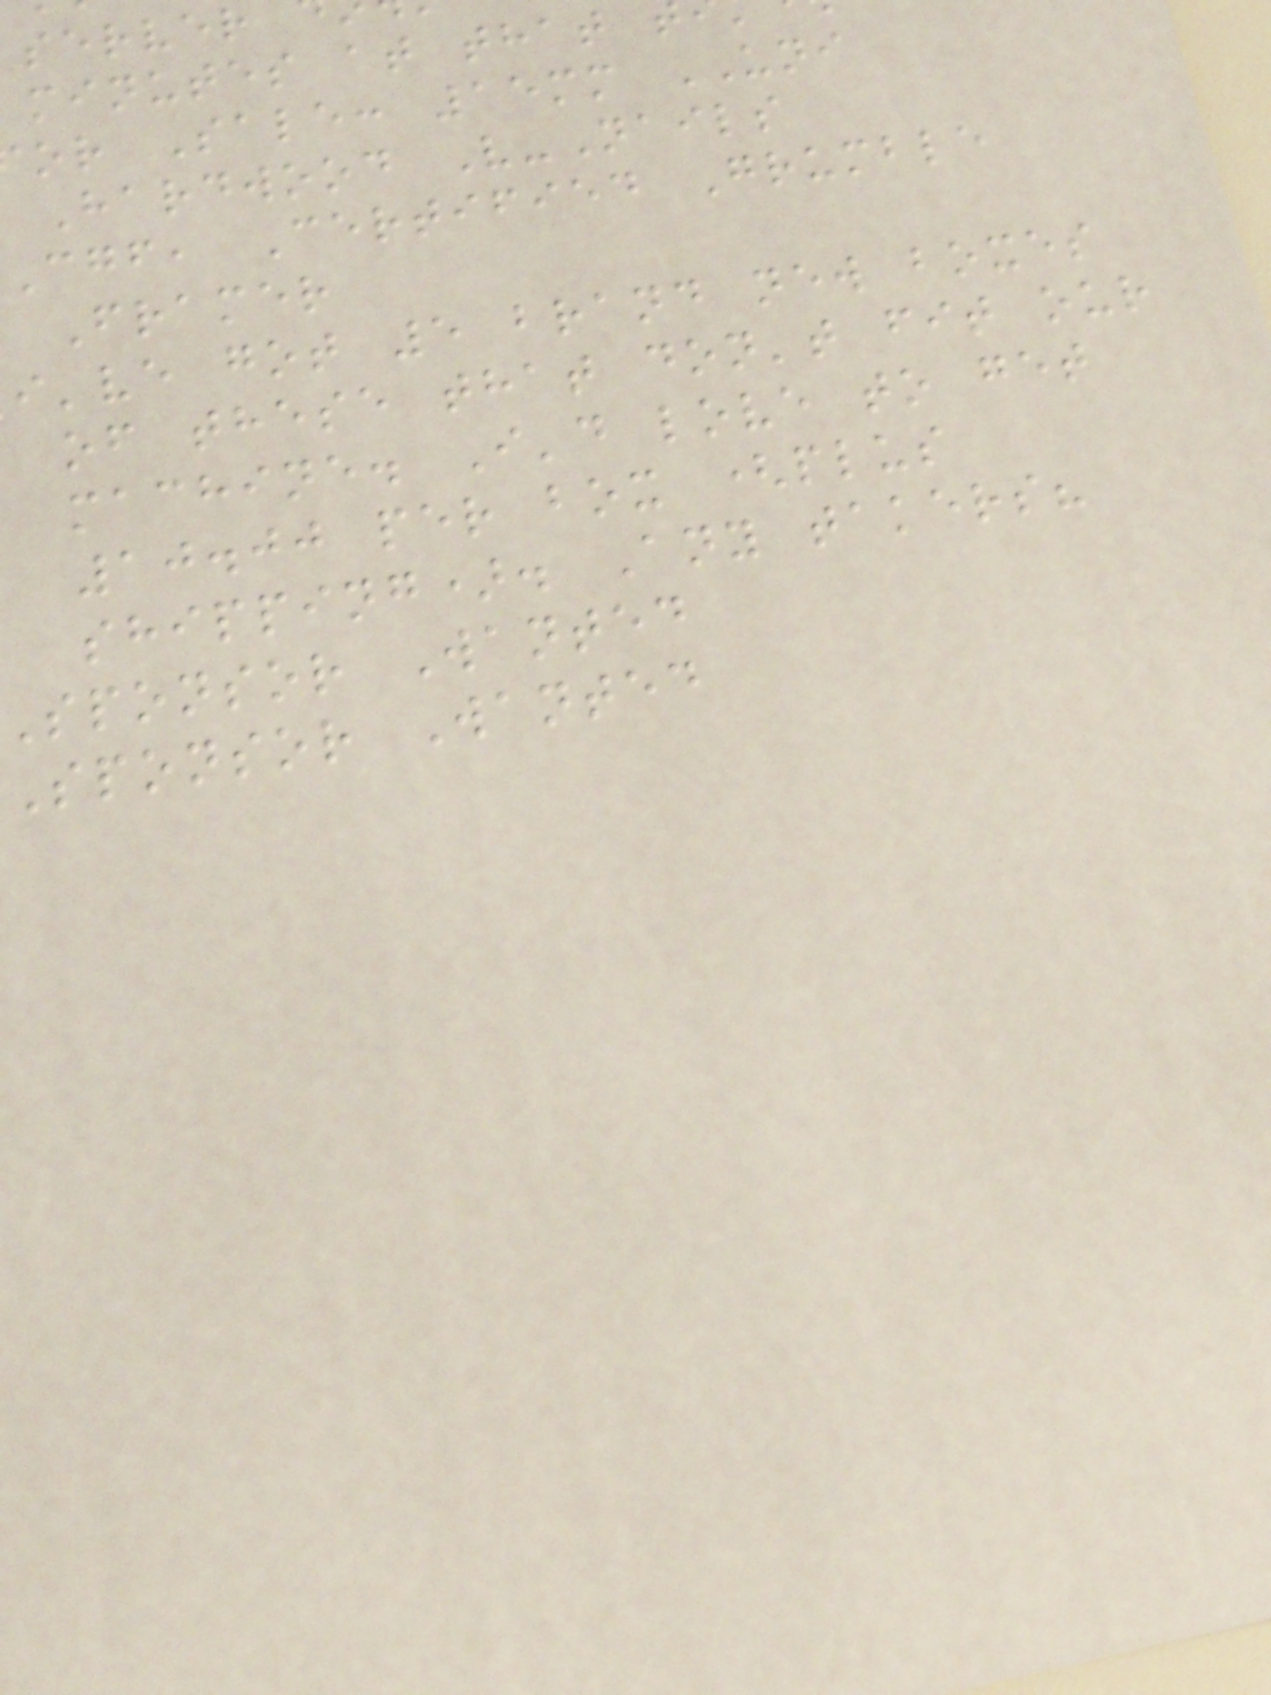minutes at that
or Sale: 15mm UNI
Hardwood V-Nails
cgf, Certified Grumble
Framer
i've got 5 brand new boxes
of these that don't fit our
machine. I'd love to get
10.00 per box (plus
shipping). Any takers?
sponsor Wanted
Sponsor Wanted
